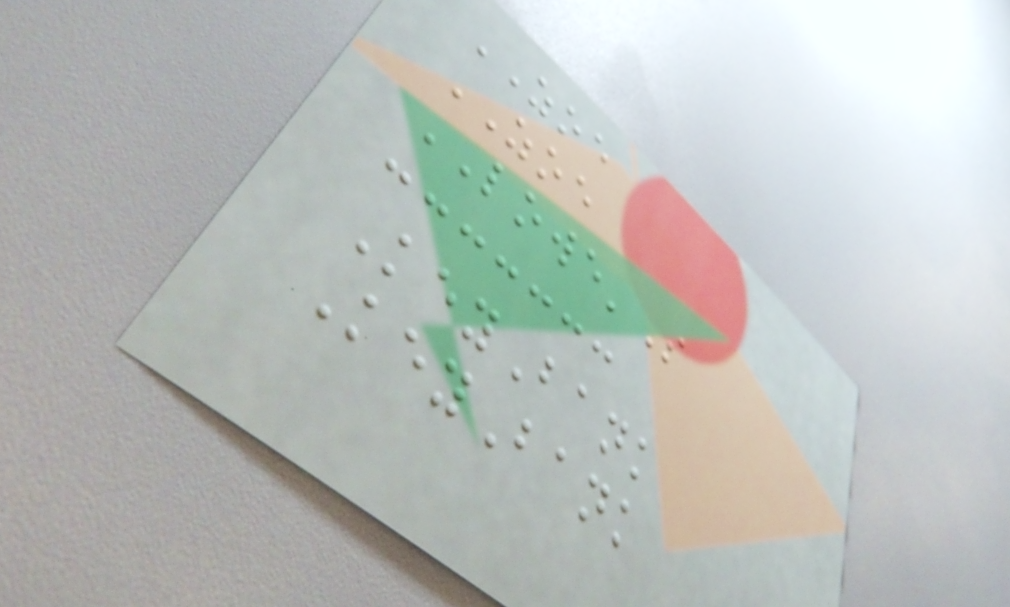ZOE
ZOE
LOWE'S
KeyBank
KeyBank
